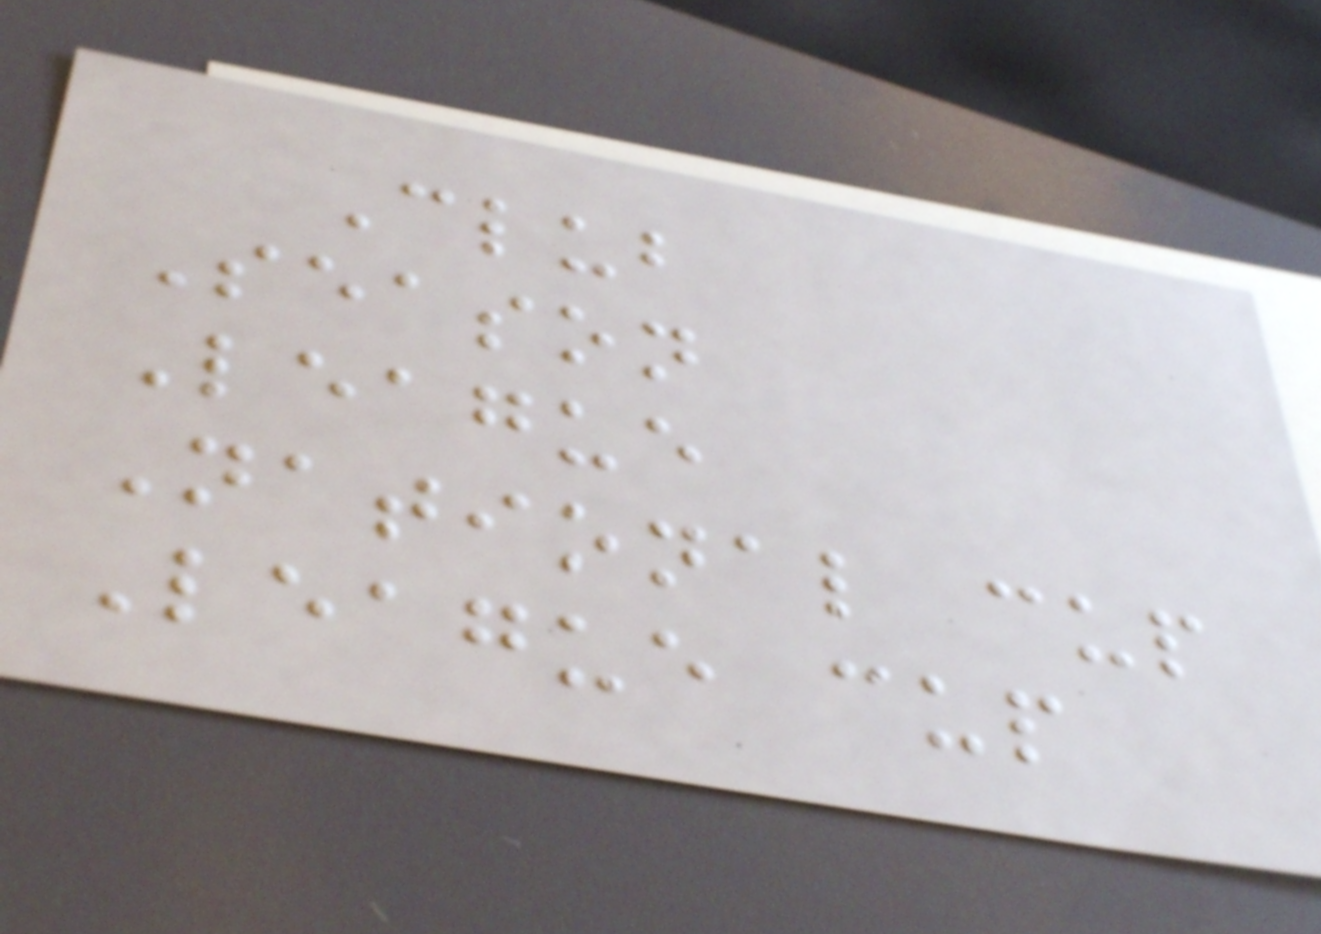Club
Season
League
National cup
League cup
